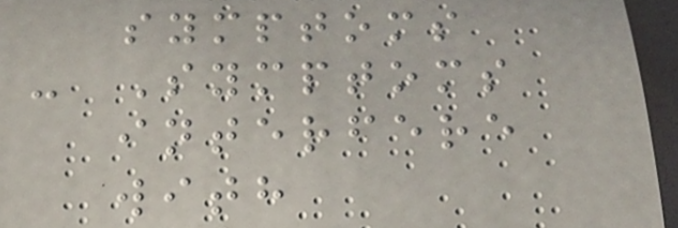symptoms
- Symptoms
interfere
with
